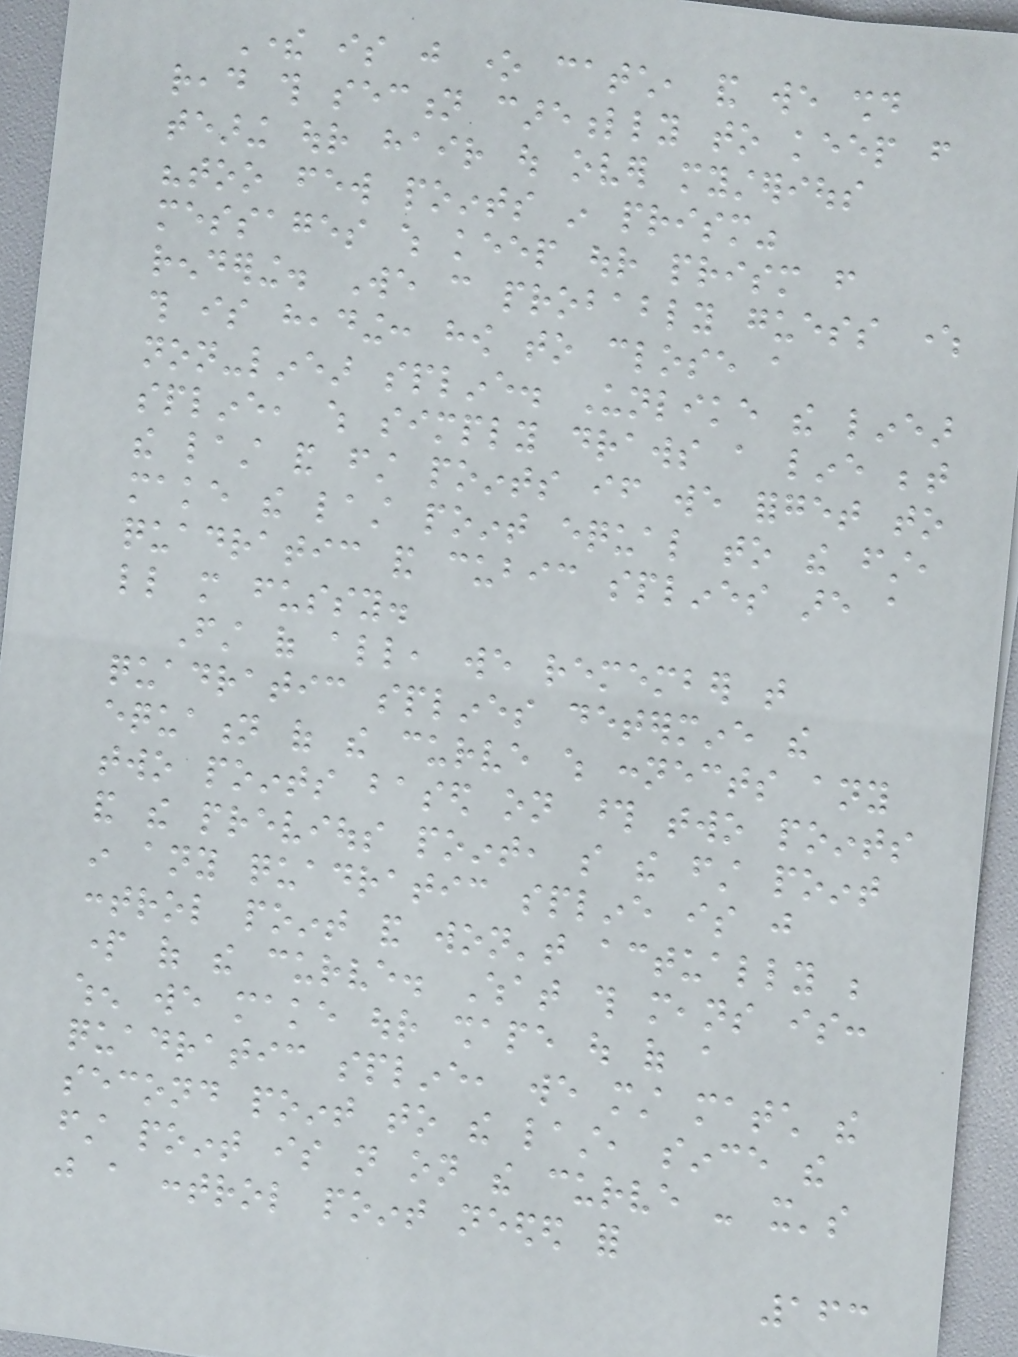There is just one catch, and we should
read this section carefully to keep from
tearing our hair out over mysterious
"too few points in prism"
messages which keep our prism from
rendering. We can probably guess where
this is heading: how to close a
non-linear spline. Unlike the linear
spline, which simply draws a line between
the last and first points if we forget to
make the last point equal to the first,
quadratic and cubic splines are a
little more fussy.
First of all, we remember that
quadratic splines determine the
equation of the curve which connects any
two points based on those two points
and the previous point, so the first point
in any quadratic spline is just
control point and won't actually be
part of the curve. What this means is:
when we make our shape out of a
quadratic spline, we must match the
second point to the last, since the
first point is not on the curve - it's
just a control point needed for
163
